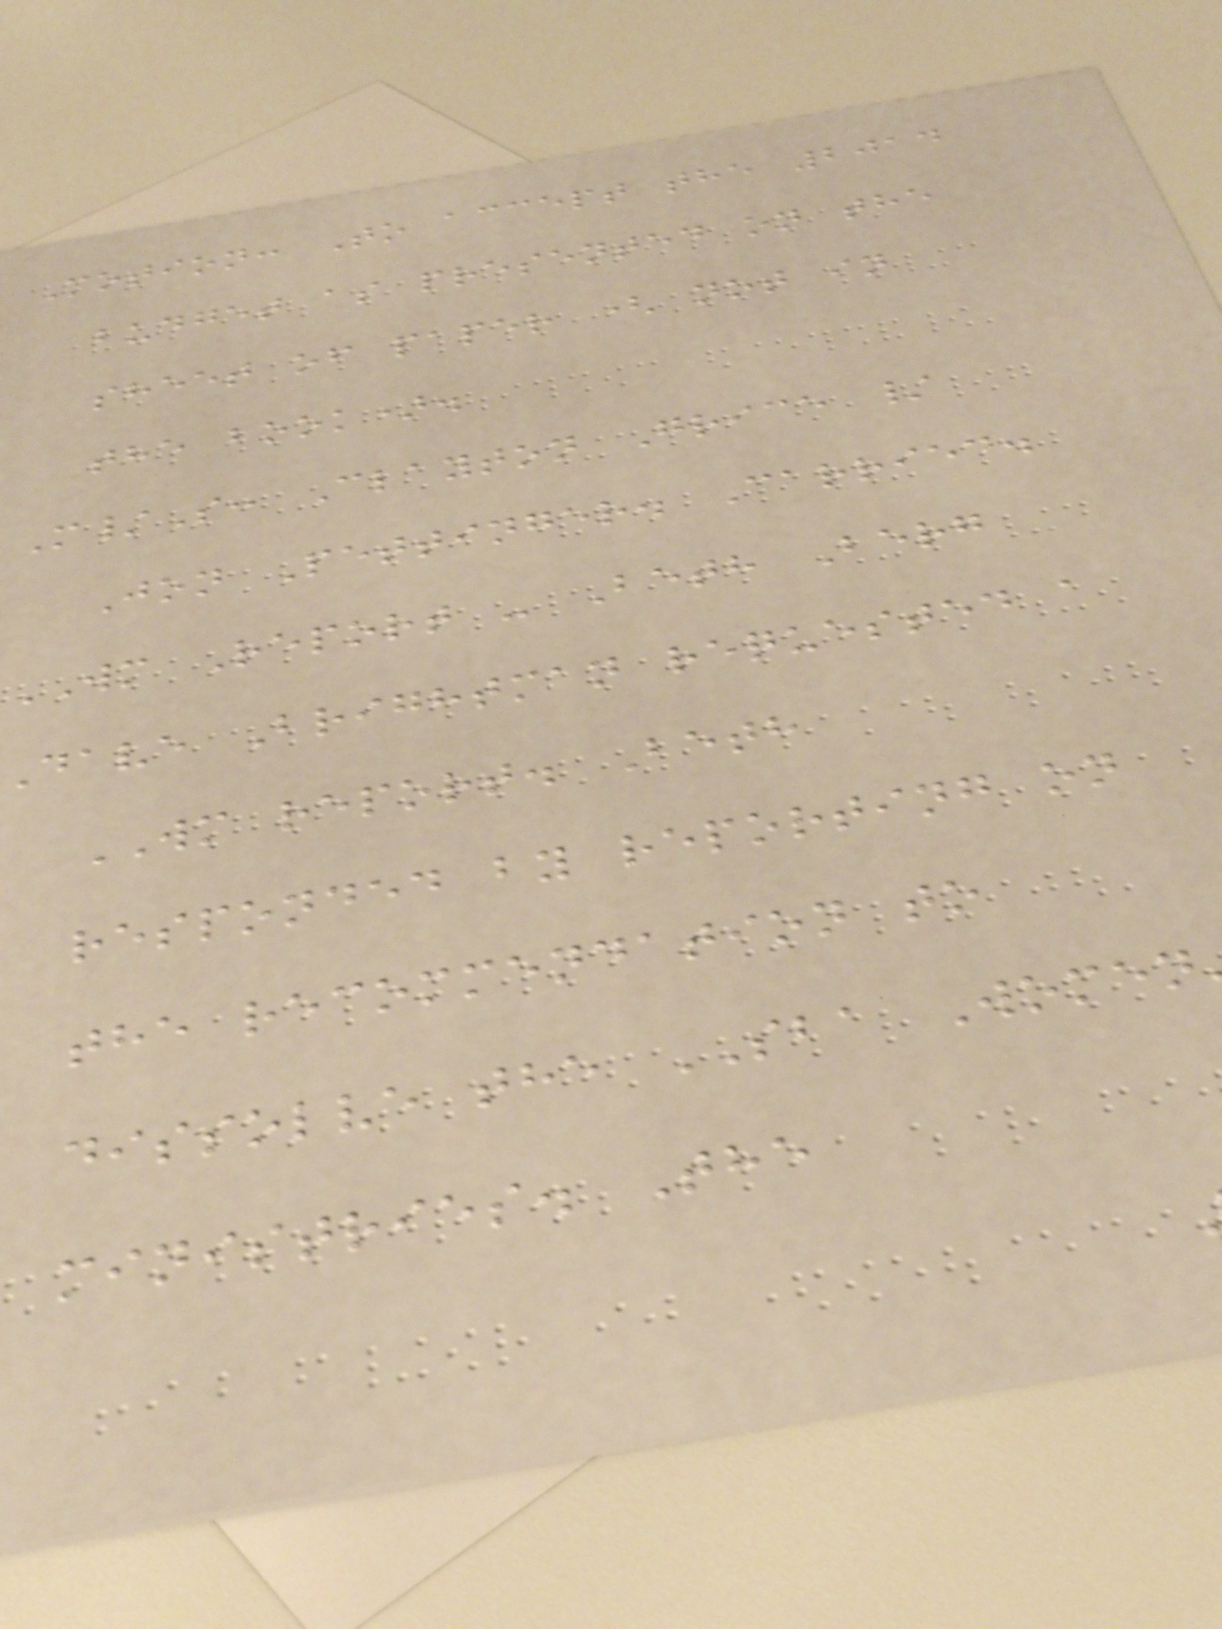Motion: To accept the 2014
budget as presented on the
sheet of paper ( not in
the book).
M/S: Clayton Grice /
Jon Pettinger. Carried.
WM Report - Beth Berg
dave Brightman requested a
WM report. Beth
responded by reporting on
the recommendation to
dissolve the SBA Women
ministries. The
